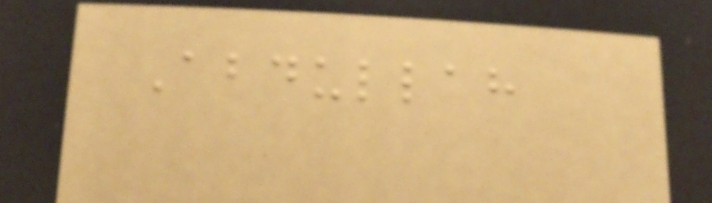Abdullah
